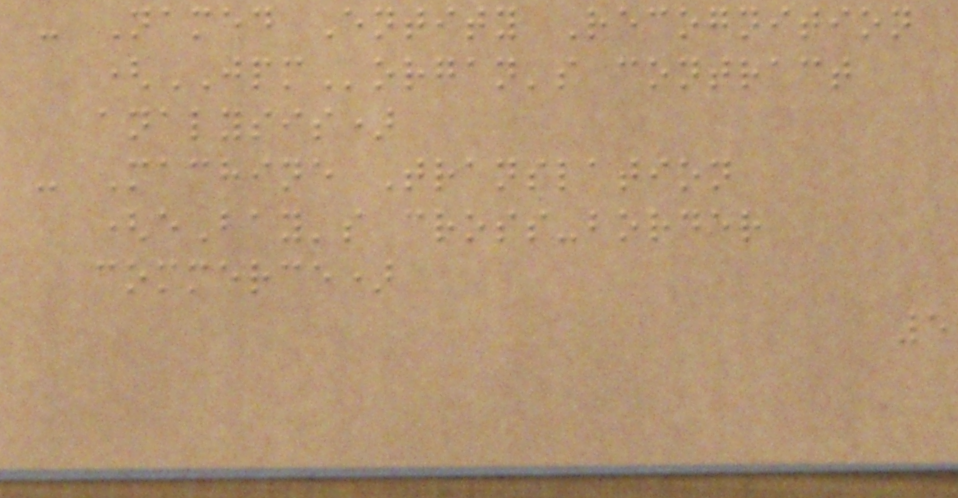- Named Entity Recognition
(JPMorgan's contract
analysis)
- Machine Translation
(eBay's cross-border
commerce)
5
